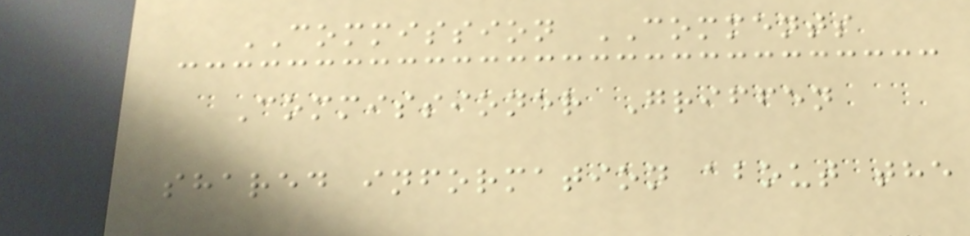COMMISSION COMMENTS
Commissioner Griffen
shared information about the
